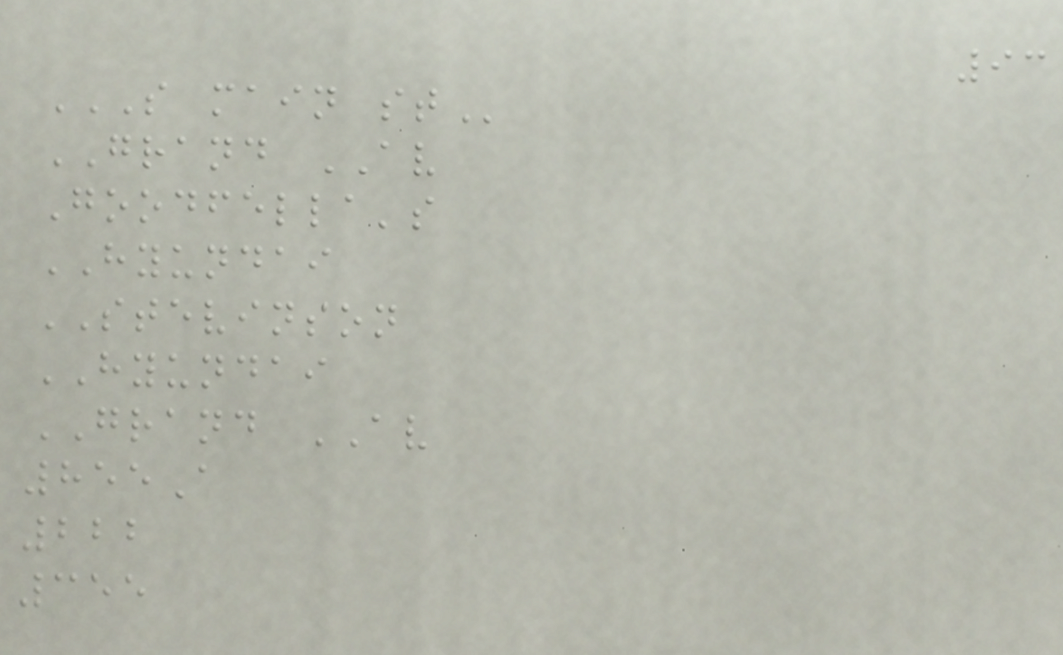93
S MAIN ST
GRAND AV
Goodfella's
HYUNDAI
STEVINSON
HYUNDAI
GRAND AV
855A
222
355
